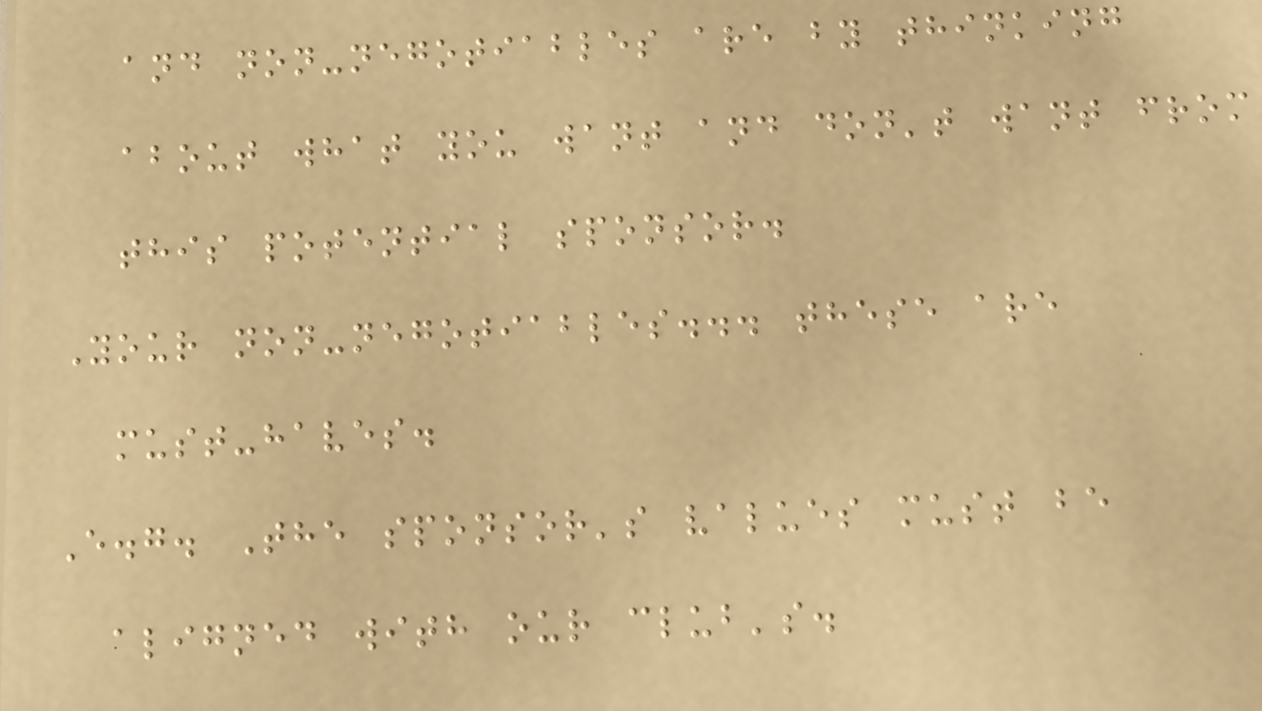and non-negotiables are by thinking
about what you want and don't want from
this potential sponsor.
Your non-negotiables... these are
must-haves.
E.g. The sponsor's values must be
aligned with our club's.
